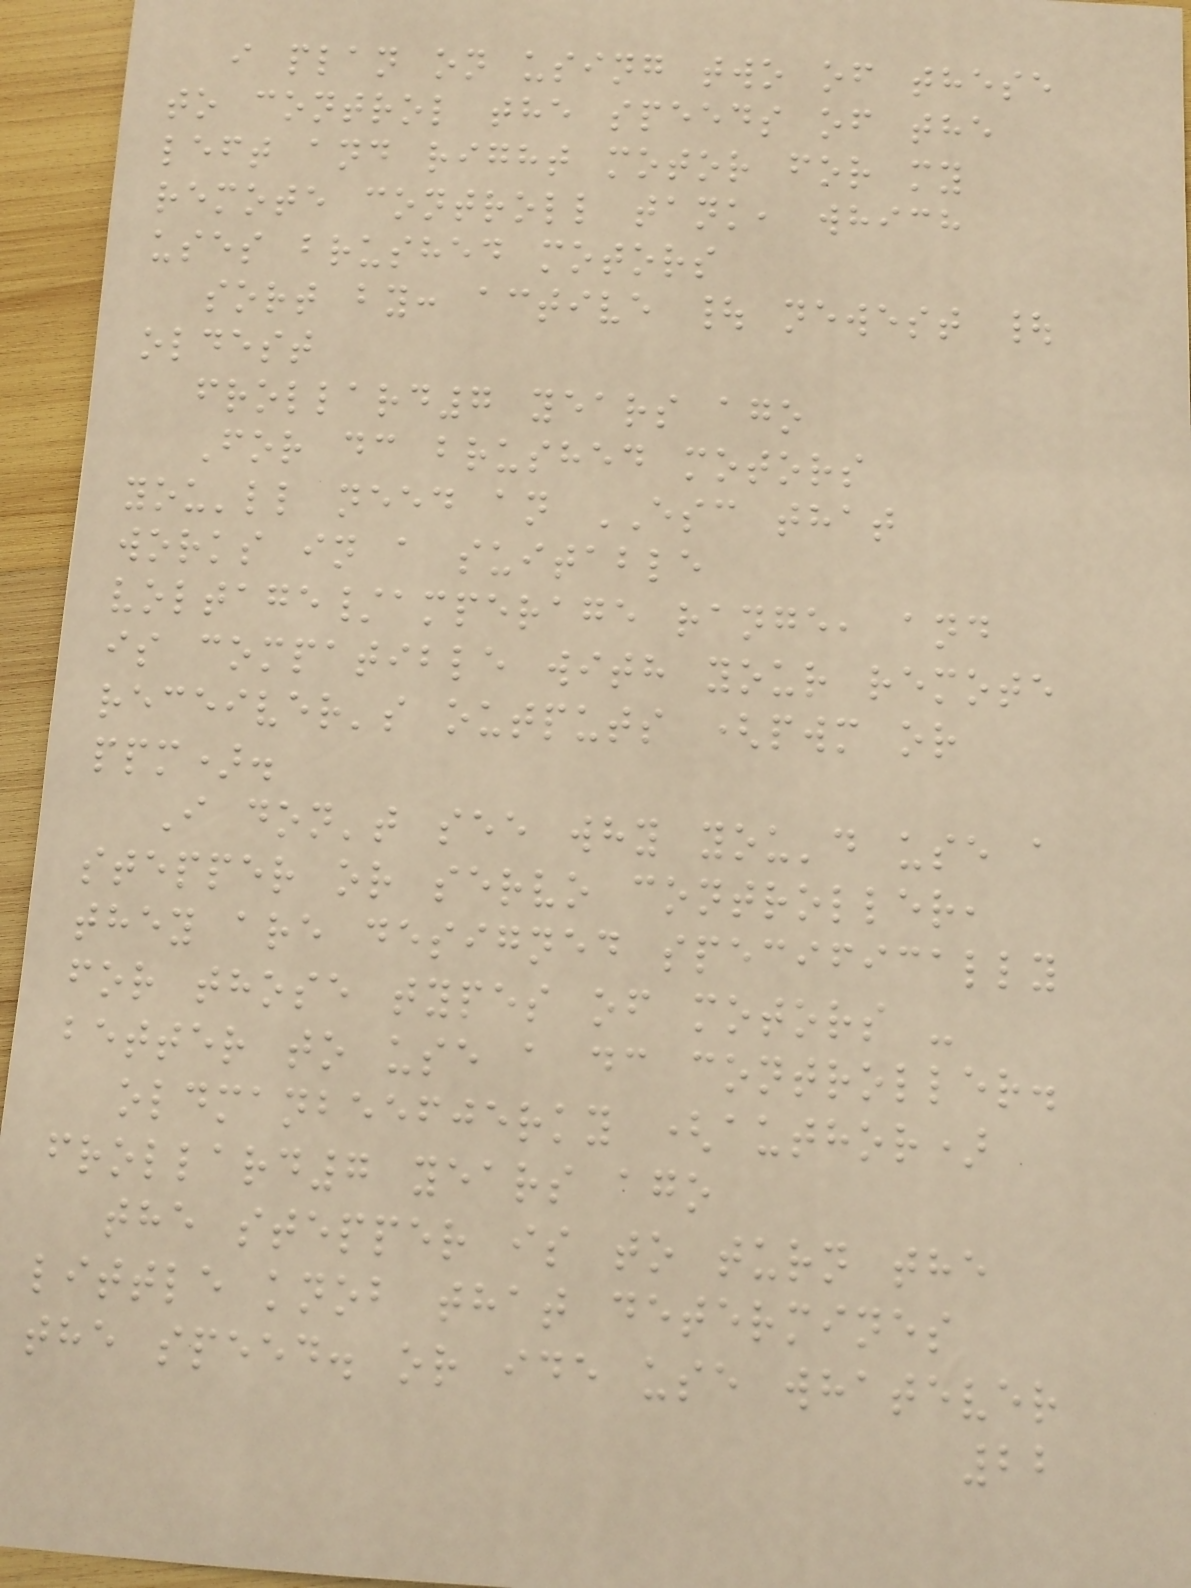i plan on using two of these
to control the speeds of the
left and right motor for my
remote controll tank, which
uses brushed motors
sort by: active | newest |
oldest
frollard7 years ago
For dc brushed motors
you'll need an ESC that
works in a suitable
voltage/amperage range, and
is compatible with your remote
receiver's outputs (pwm or
ppm).
I don't see why you'd use a
stepper or servo controller,
they are designed specifically
for those types of motors -
better to use a dc controller.
oldmanbeefjerky (author)
frollard7 years ago
the stepper is to turn the
little knob that determines
the speed. or ide use whatever
22
